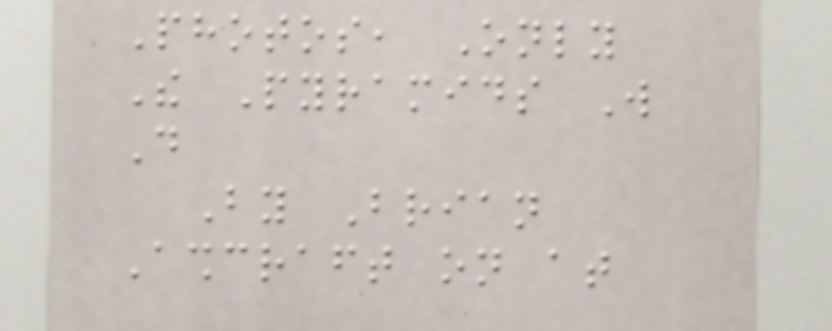Photos, Only
The Pyramids Will
Do
By Brian
Ashcraft on at
